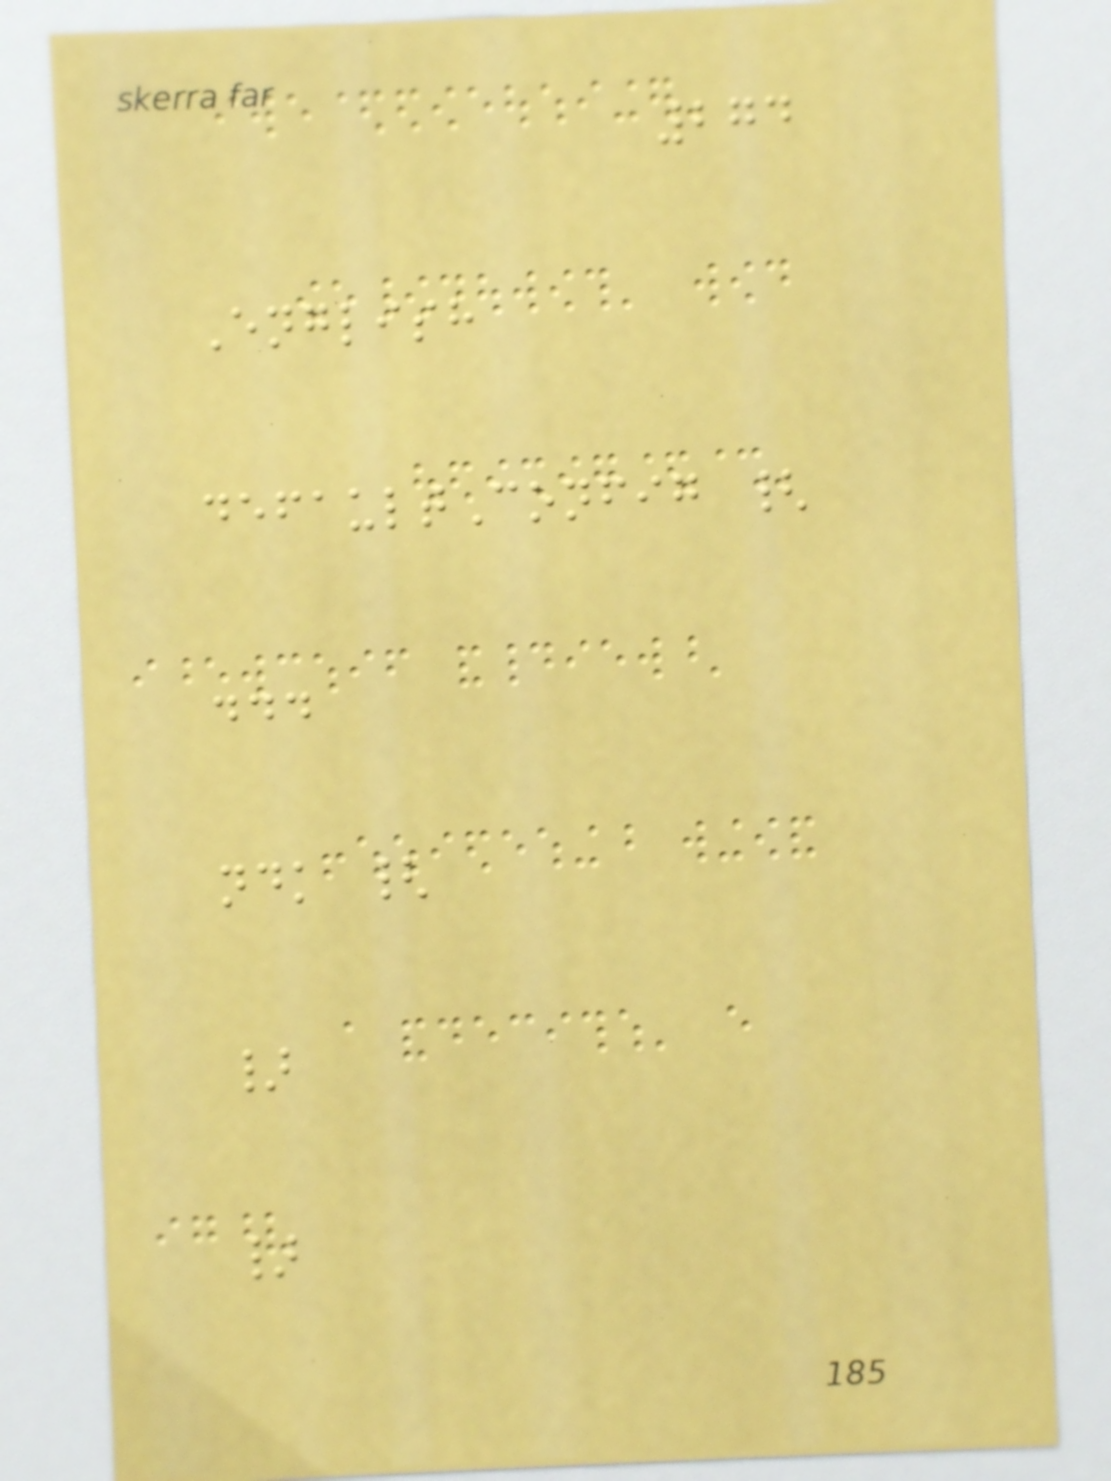274
English
defaultConfig {
...
ndk {
}
}
